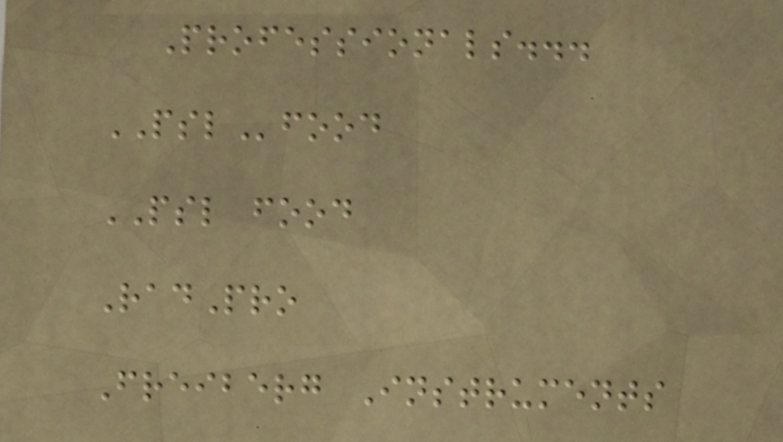Professionals...
PSLfood
PSL food
RadPro
Freiberg Instruments
